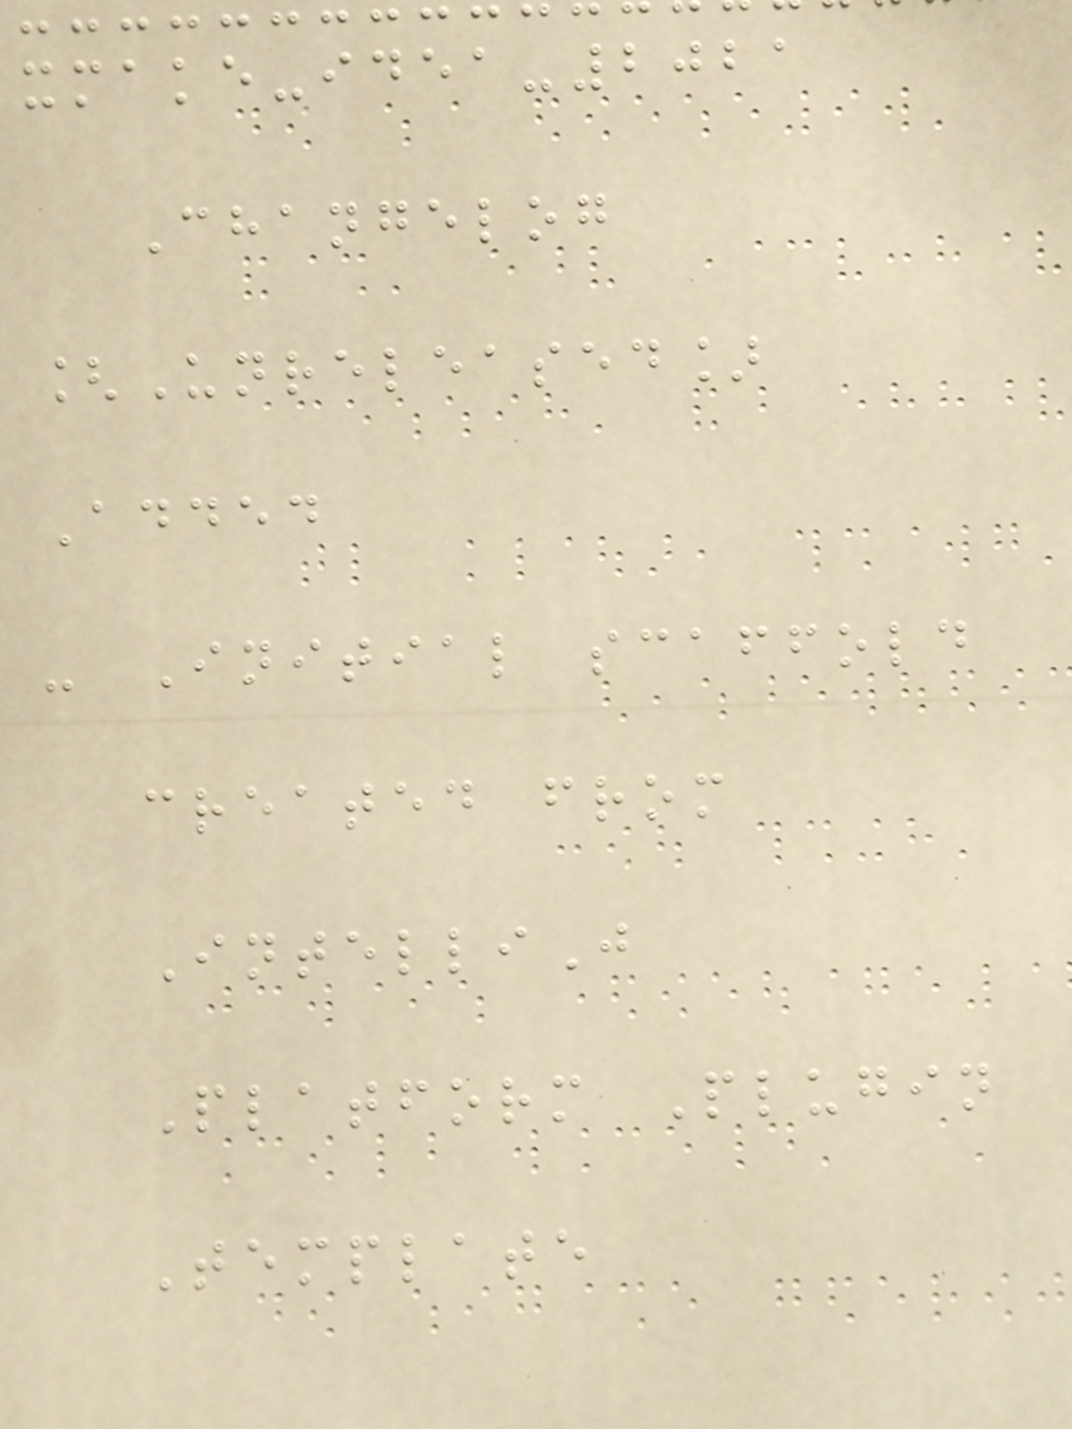xmake-idea-2021
Changelog
[Unreleased]
Added
- Initial scaffold
created from
IntelliJ
Platform Plugin
Template
